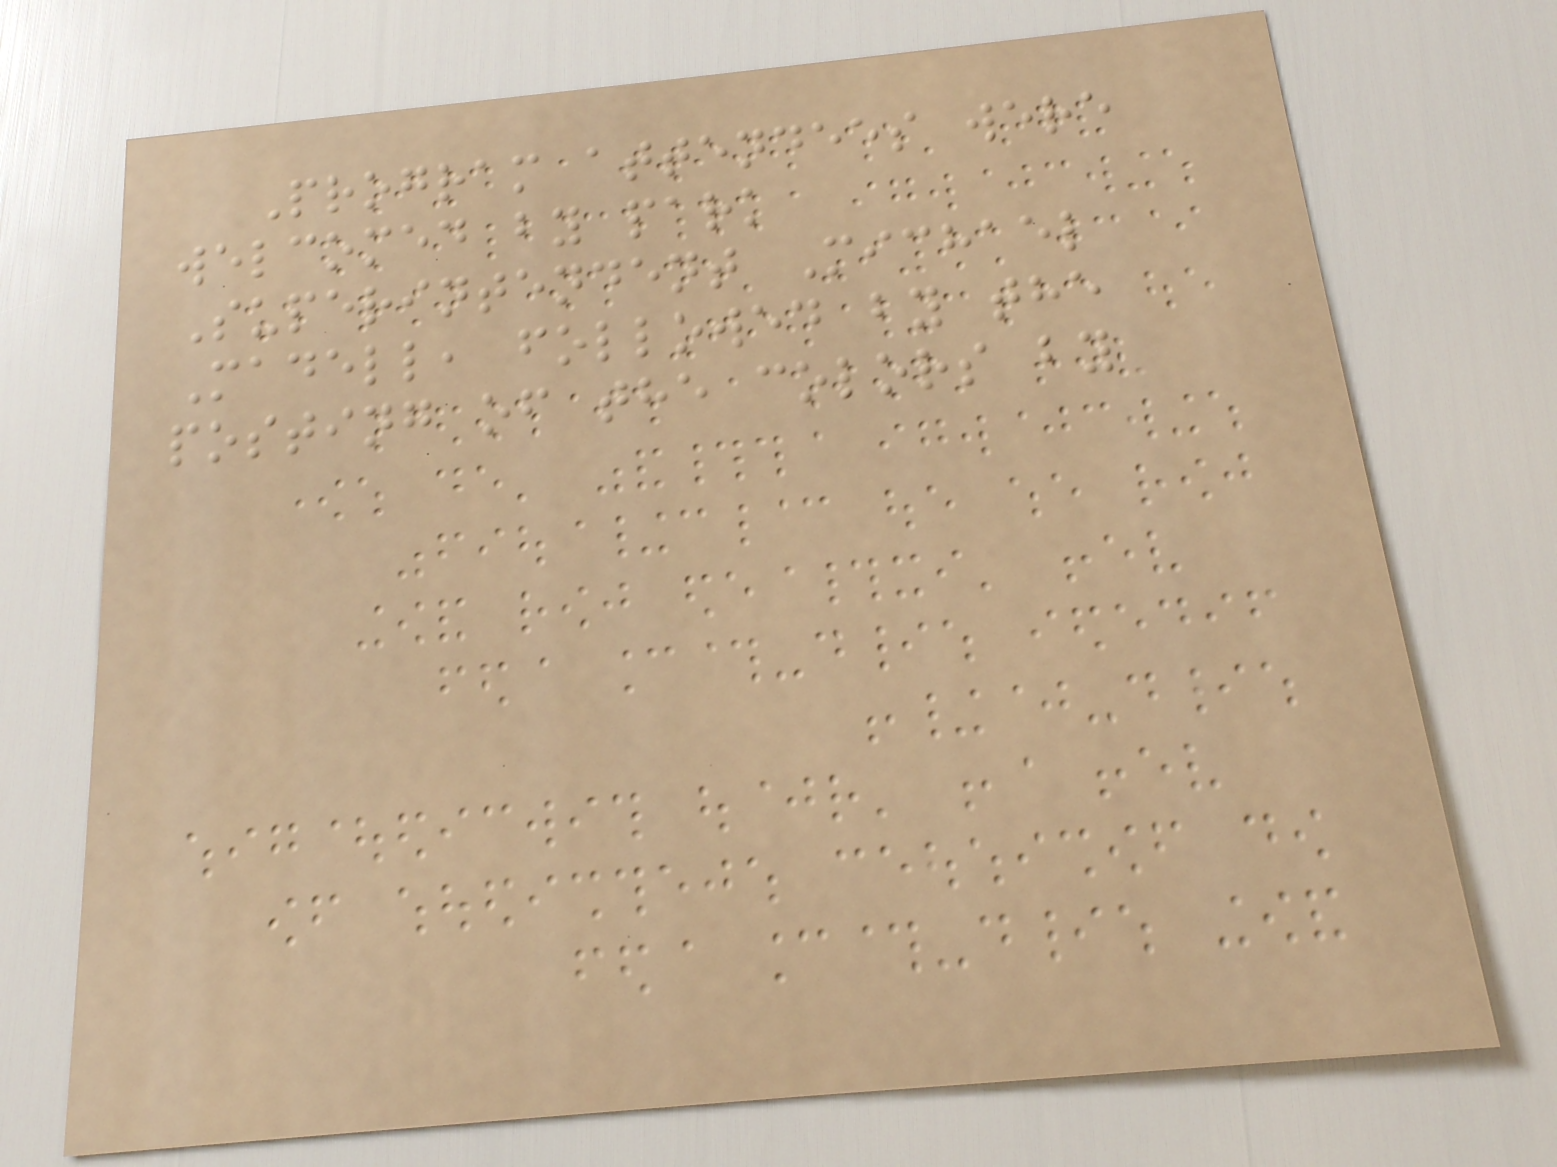Program attendees were
welcomed by park
Superintendent Michael
Madell, followed by the
posting of the colors by
